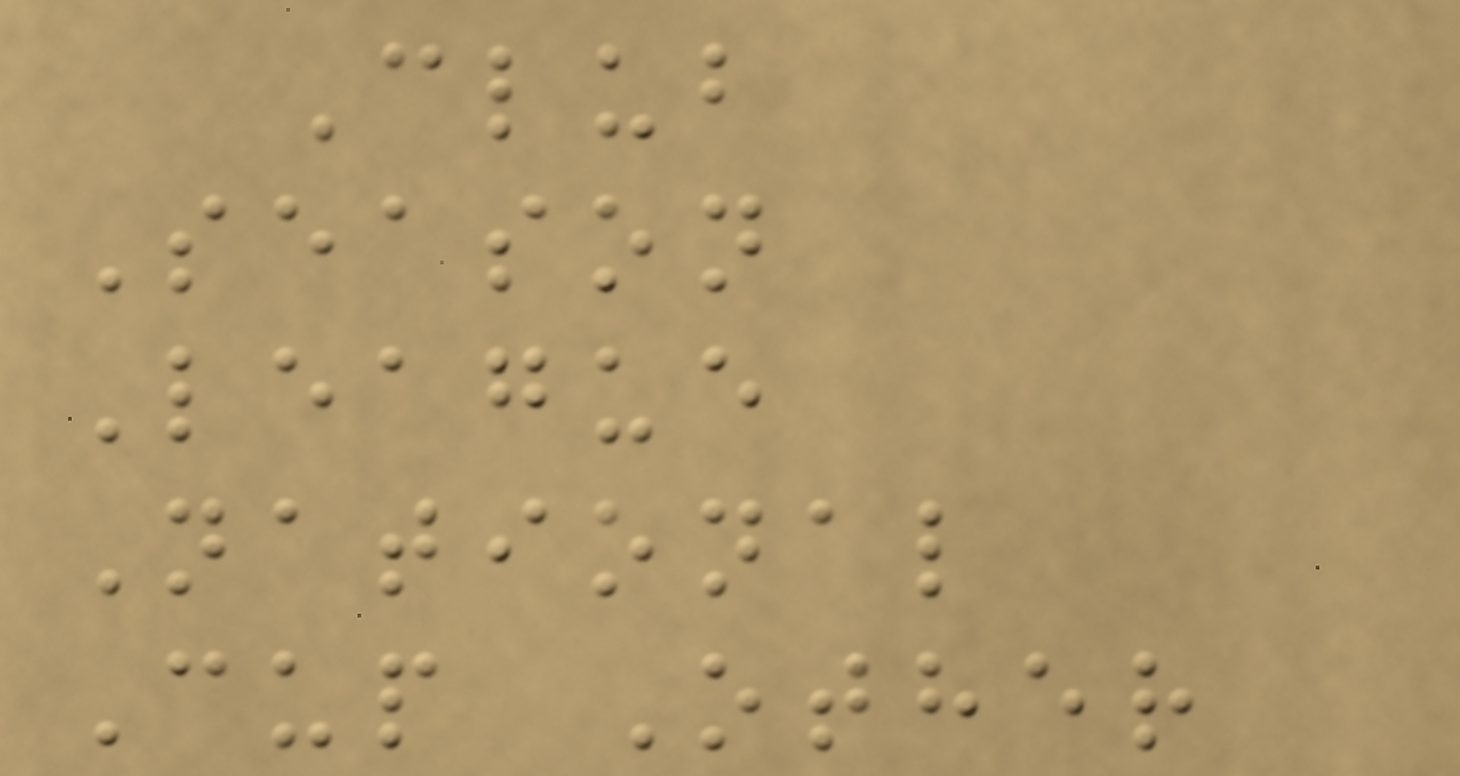Club
Season
League
National
Cup Other
